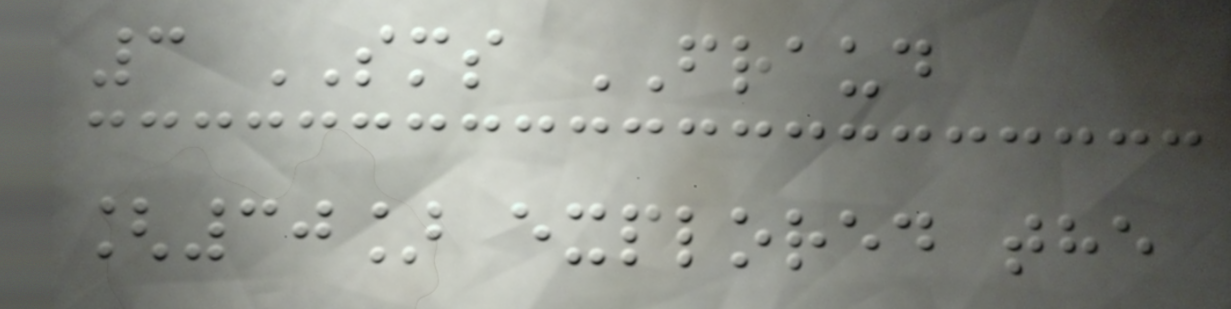3 SMS FRAUD
[30] explored the
